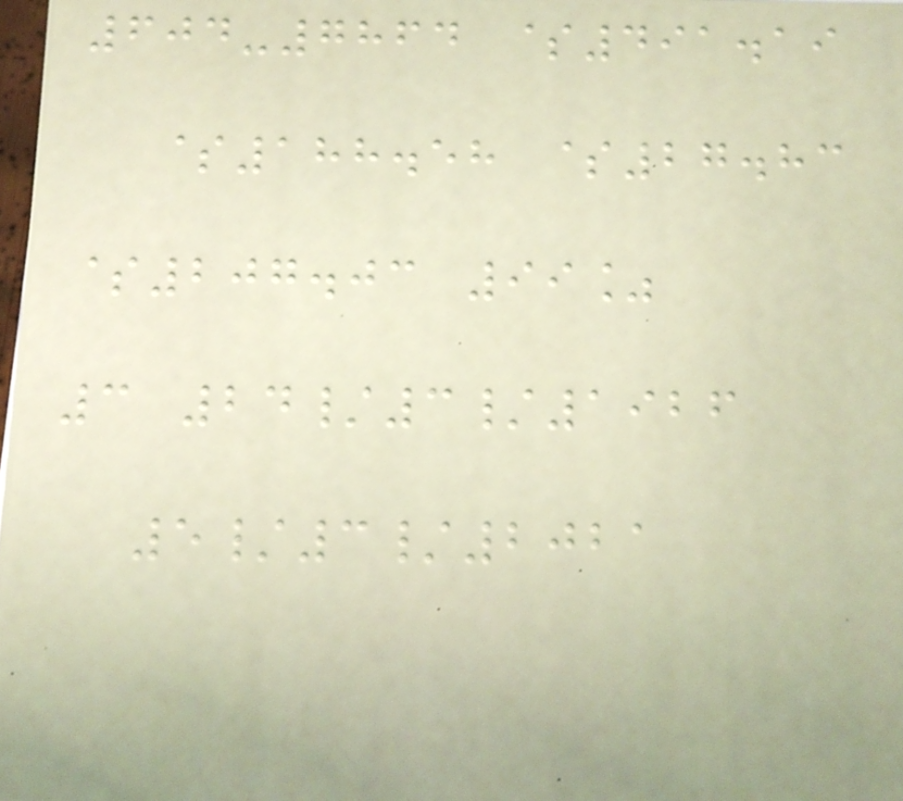604-7864 $491.19
$188.58 $27.83
$207.03 99%
3 24/3/1926
5/3/2021
